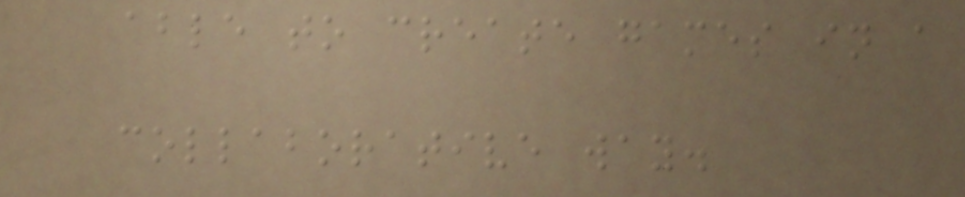able to create games in a
collaborative way.
